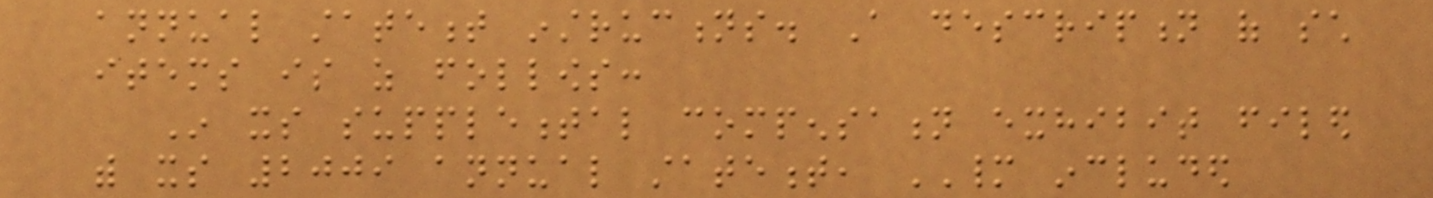annual statement instructions. A description of such
items is as follows:
In its supplemental compensation exhibit filed
with its 2009 annual statement, MANY included
